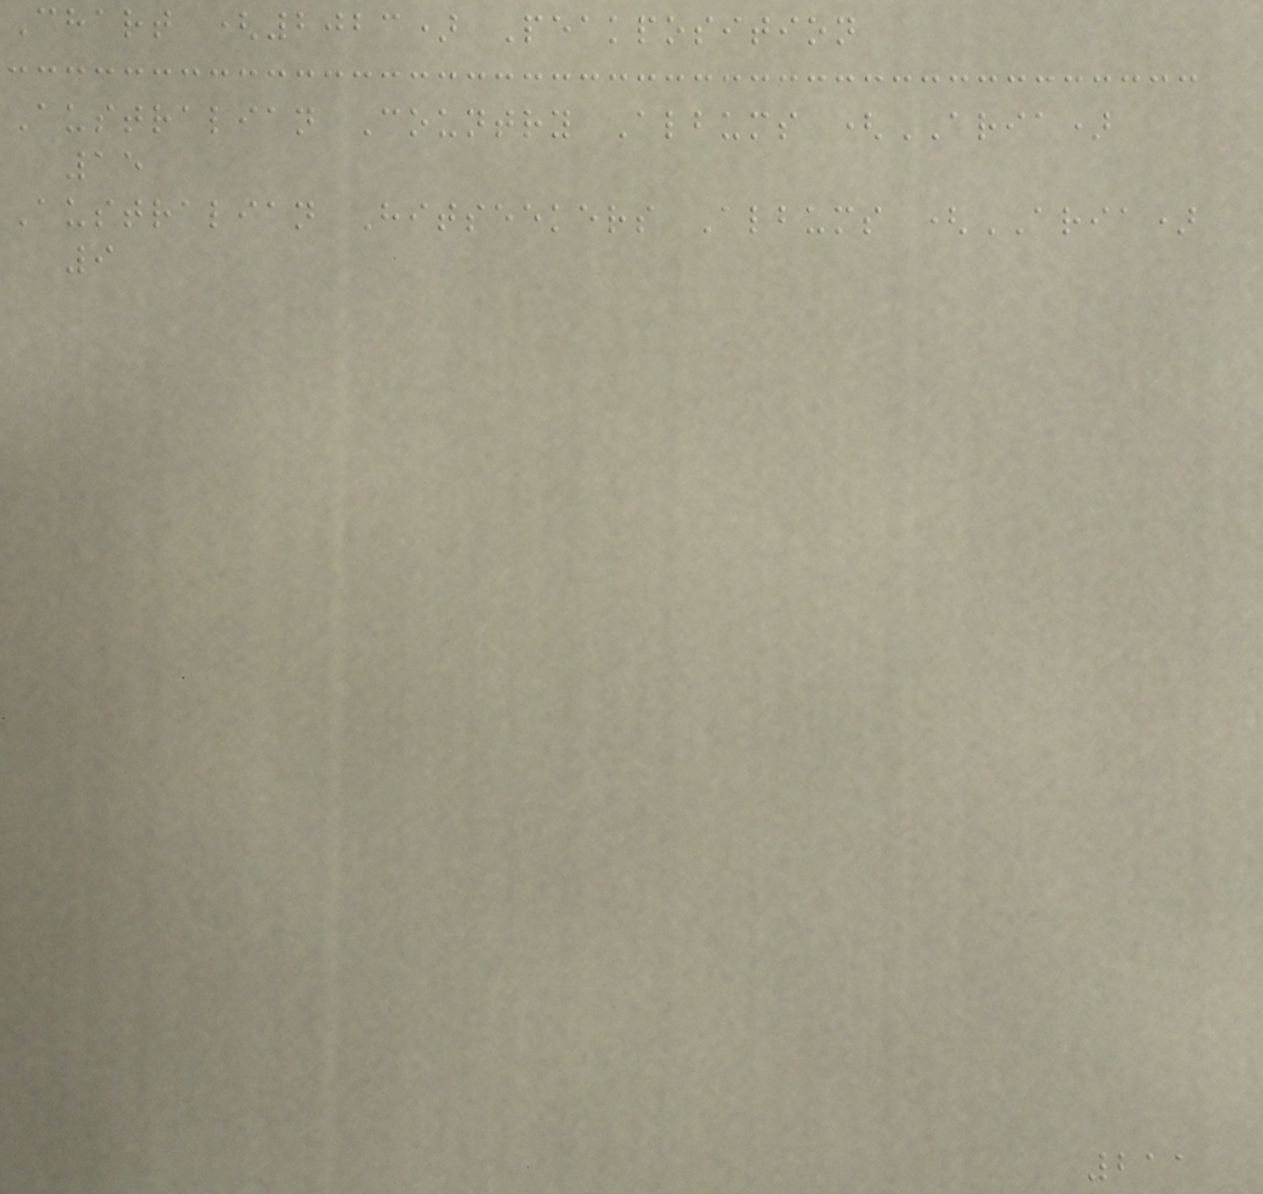Chart (2023) Peakposition
Australian Country Albums (ARIA)
15
Australian Hitseekers Albums (ARIA)
9
211
